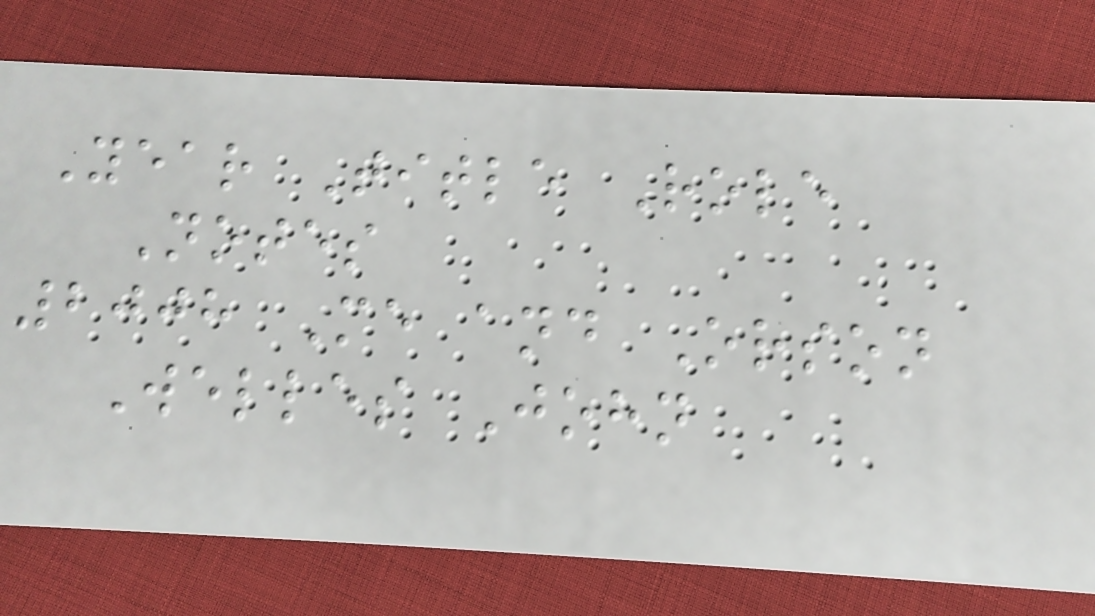Year Title Role
Notes
2008 Me and Orson
Welles John
